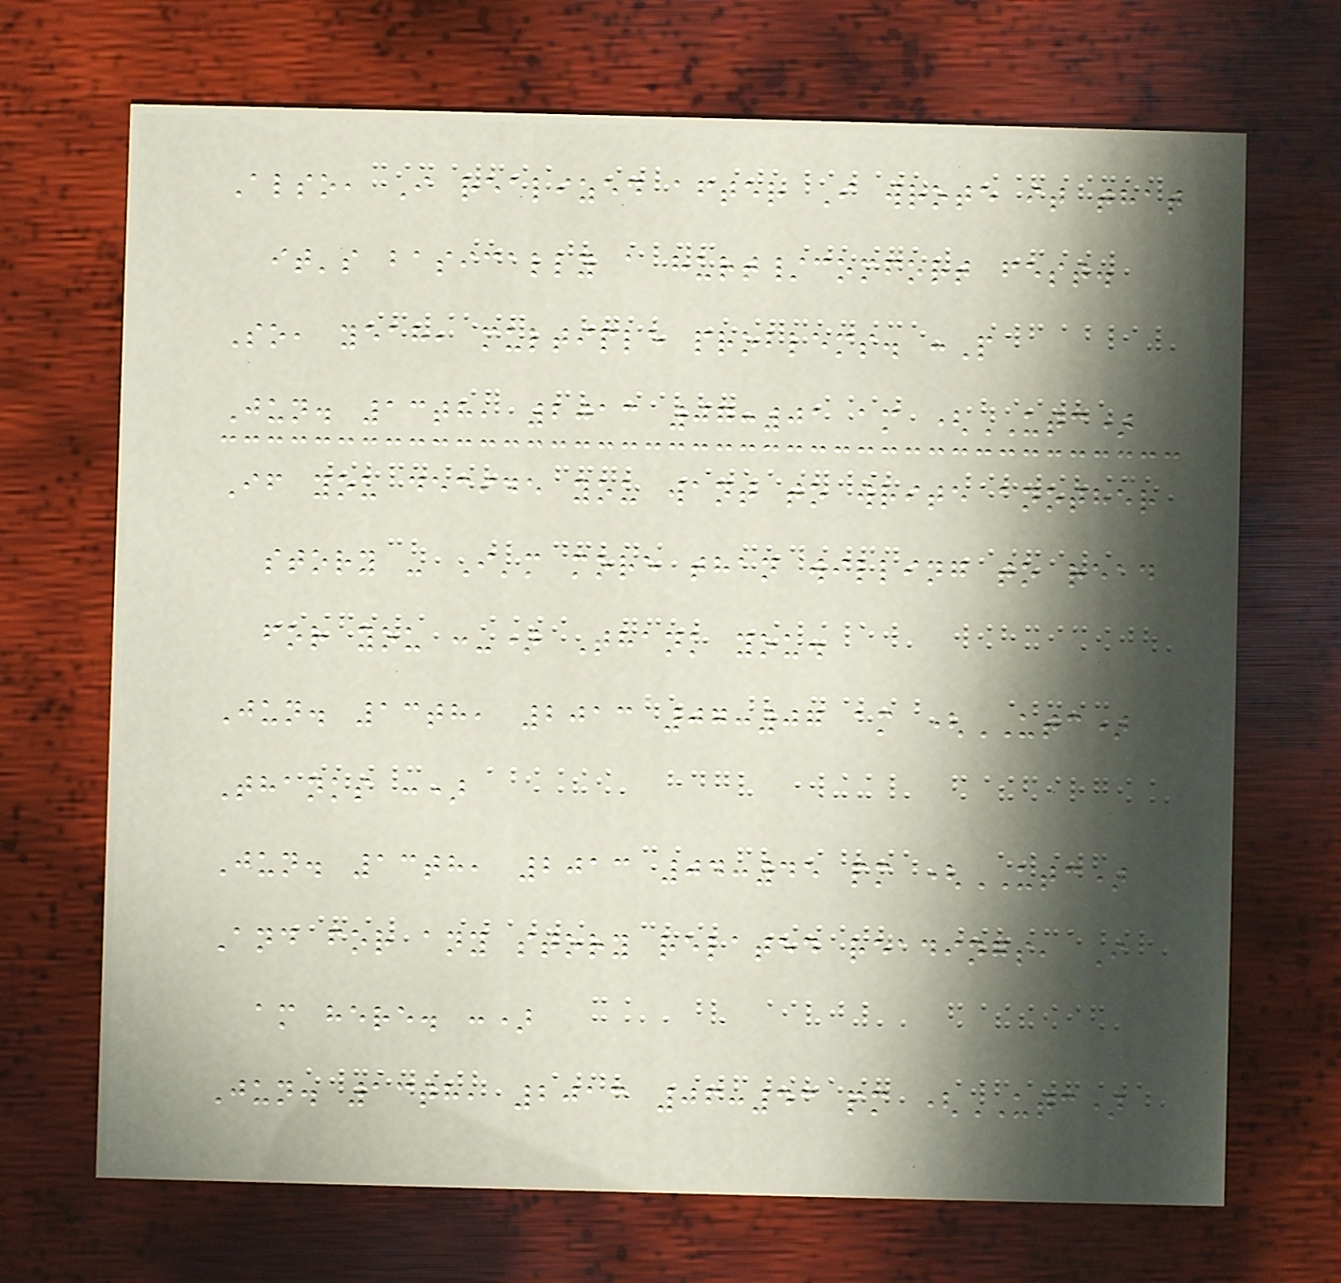Also, I realized after I wrote it that
it's basically a hurt/comfort fest.
So, yeah, multiple problems. :P
Jun. 13th, 2013 07:01 am (UTC)
If you decide you want to write another
story - I'm more than willing to read
for you :-) Thank you.
Jun. 13th, 2013 07:07 am (UTC)
Thanks :)
Jun. 13th, 2013 04:45 pm (UTC)
And for any story related readings, I
am here. :)
Jun. 13th, 2013 06:43 pm (UTC)
